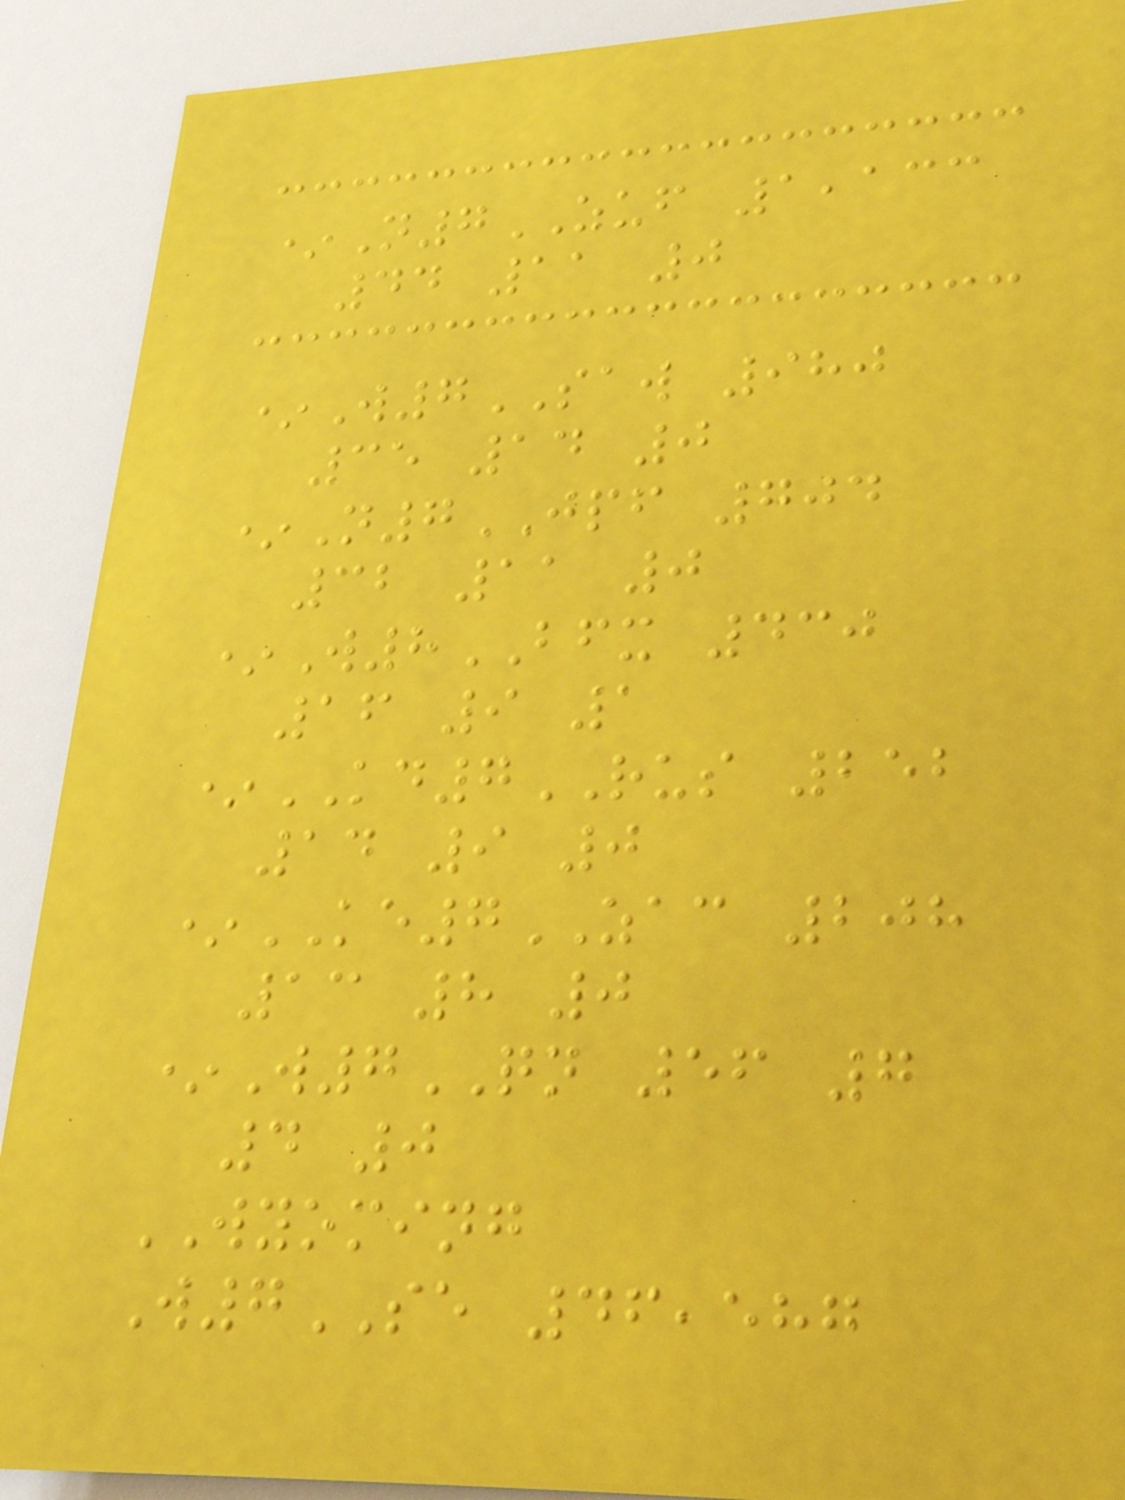*N7ZUF 1,133
44 11 0
*W7SAW 980
35 14 0
*N7JPF 704
32 11 0
*W8BFX 430
16 9 1
*KD7RUS 252
14 9 0
*KE7ZAC 208
13 8 0
*W7QN 56 7
4 0
WYOMING
W7SE 46,587
